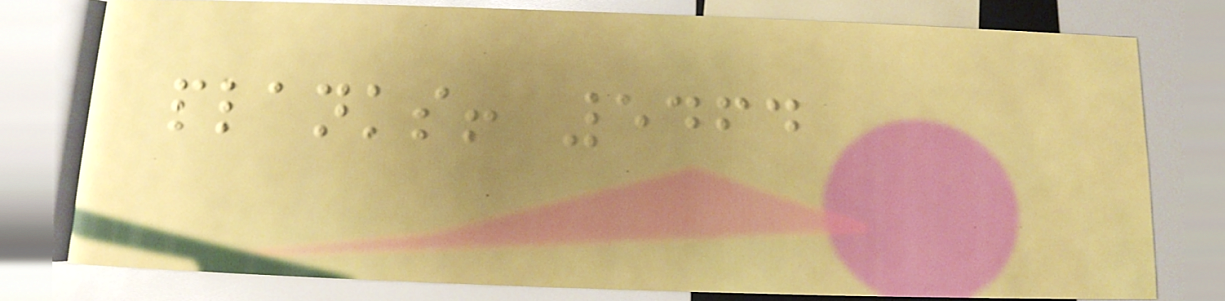planks! 5464
